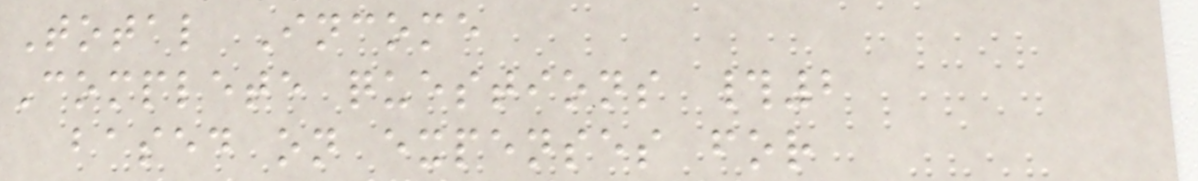Total Income
Complete questions #2
based on expenses for
